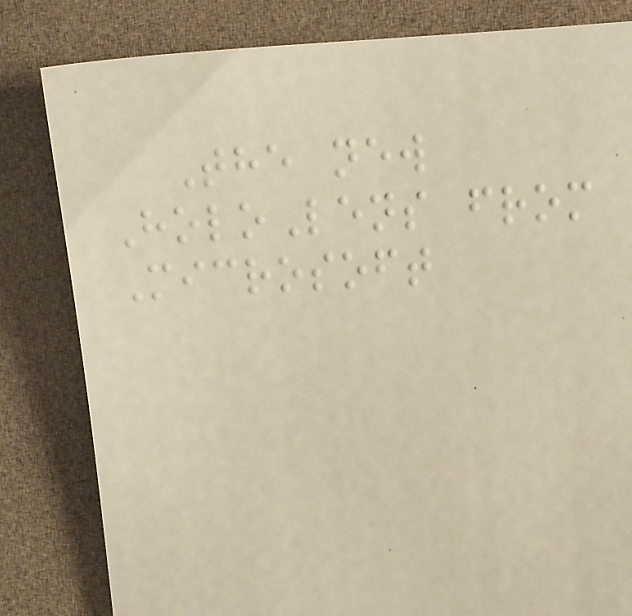The new
HoloLens from
Microsoft
